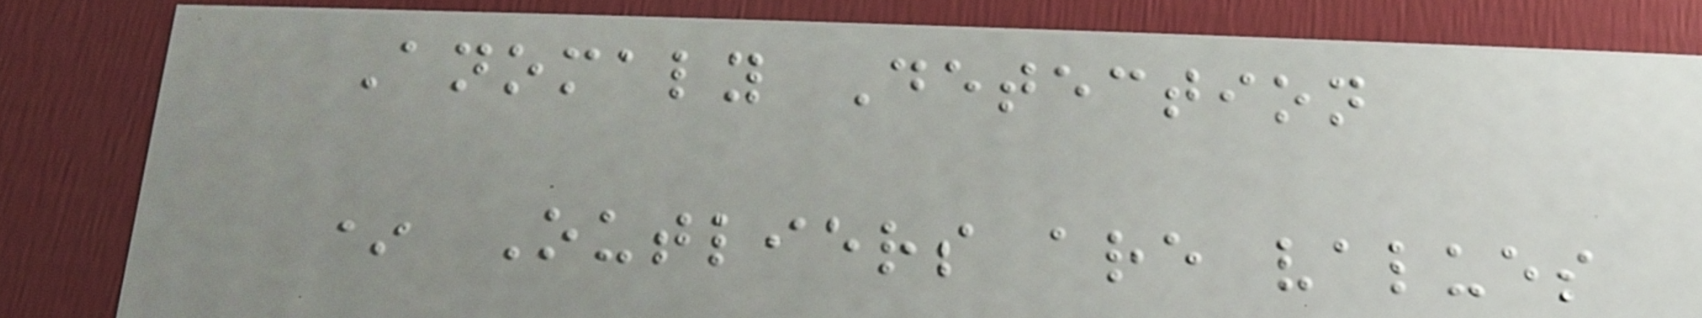Anomaly Detection
* Outliers are values
